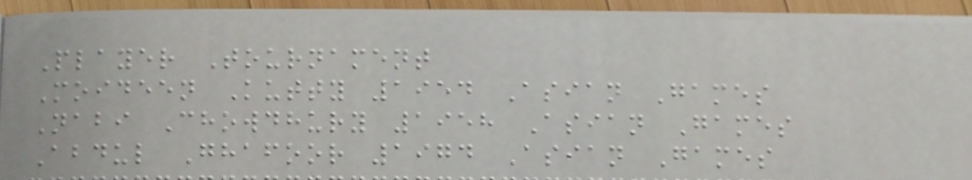Player Tournament
Moideen Kutty 1954 Asian Games
Nabi Chowdhury 1958 Asian Games
Abdul Ghafoor 1974 Asian Games
